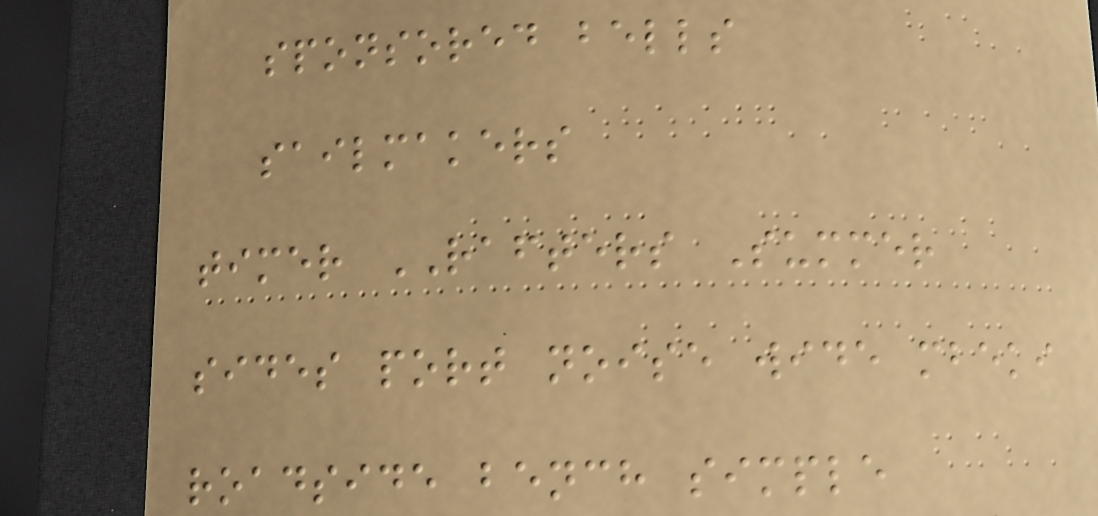sponsored bells
sailmakers
timer RAFTERS Summer
sides port noise wide mbeki
roadside bench simple
